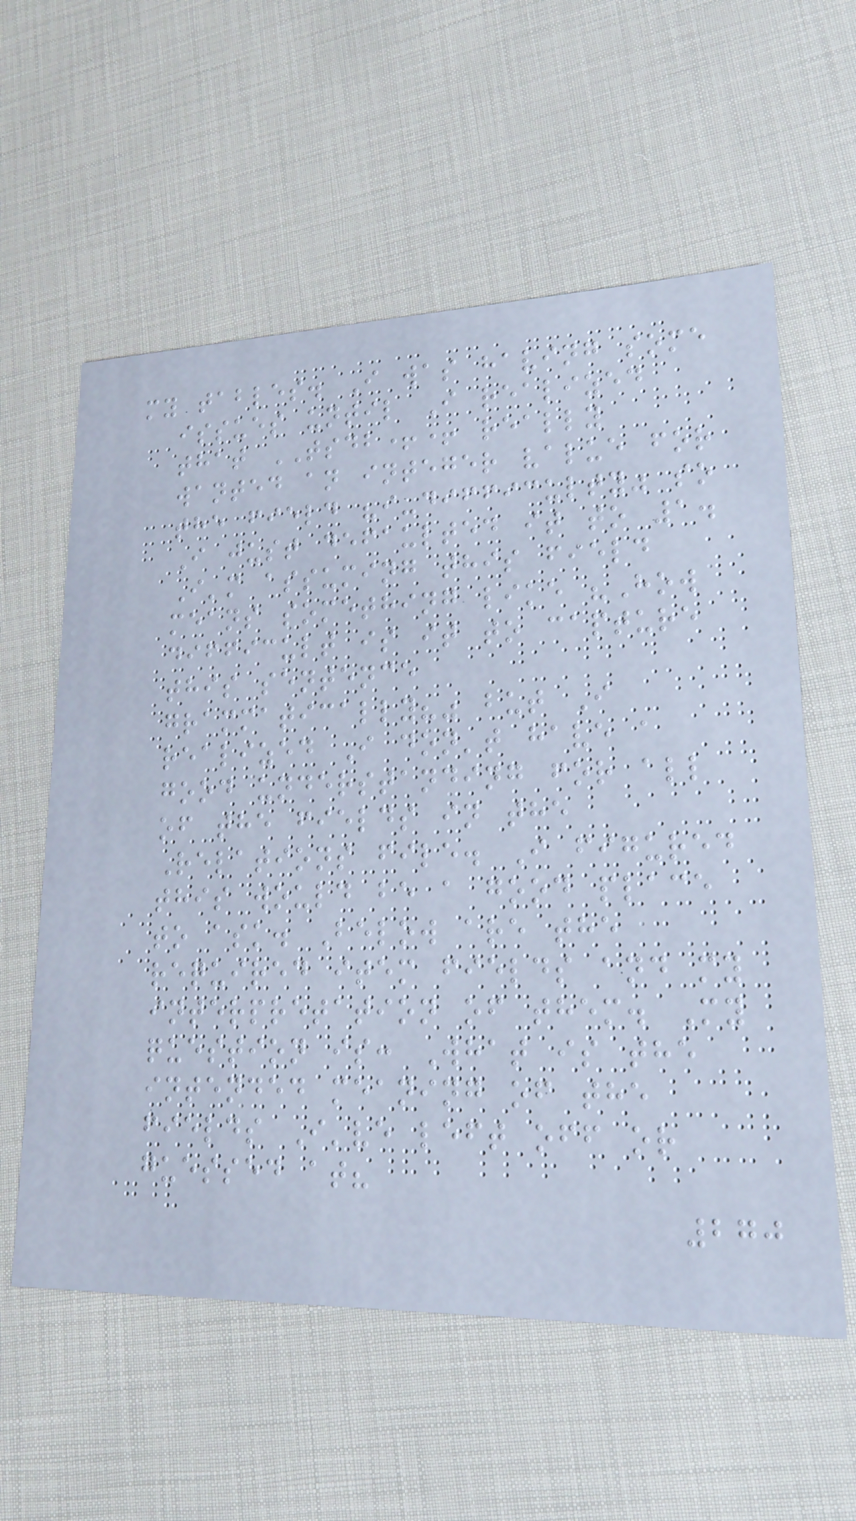my tables. I was having some
issues until I realized
that TSDB++ really
wanted an integer value for
the field "i-difficulty" so
I just defaulted it to 1.
I'm assuming this field
means something like "How
difficult is it to capture
this sentence
grammatically?" but I
realized I don't have a
good understanding for all
of the fields in the
Relations file. I figured
this would be a good place
to ask. Below are the
required item fields and my
interpretation of them. My
question is: What is the
intended meaning of the
fields I've left off or
guessed at?
270
